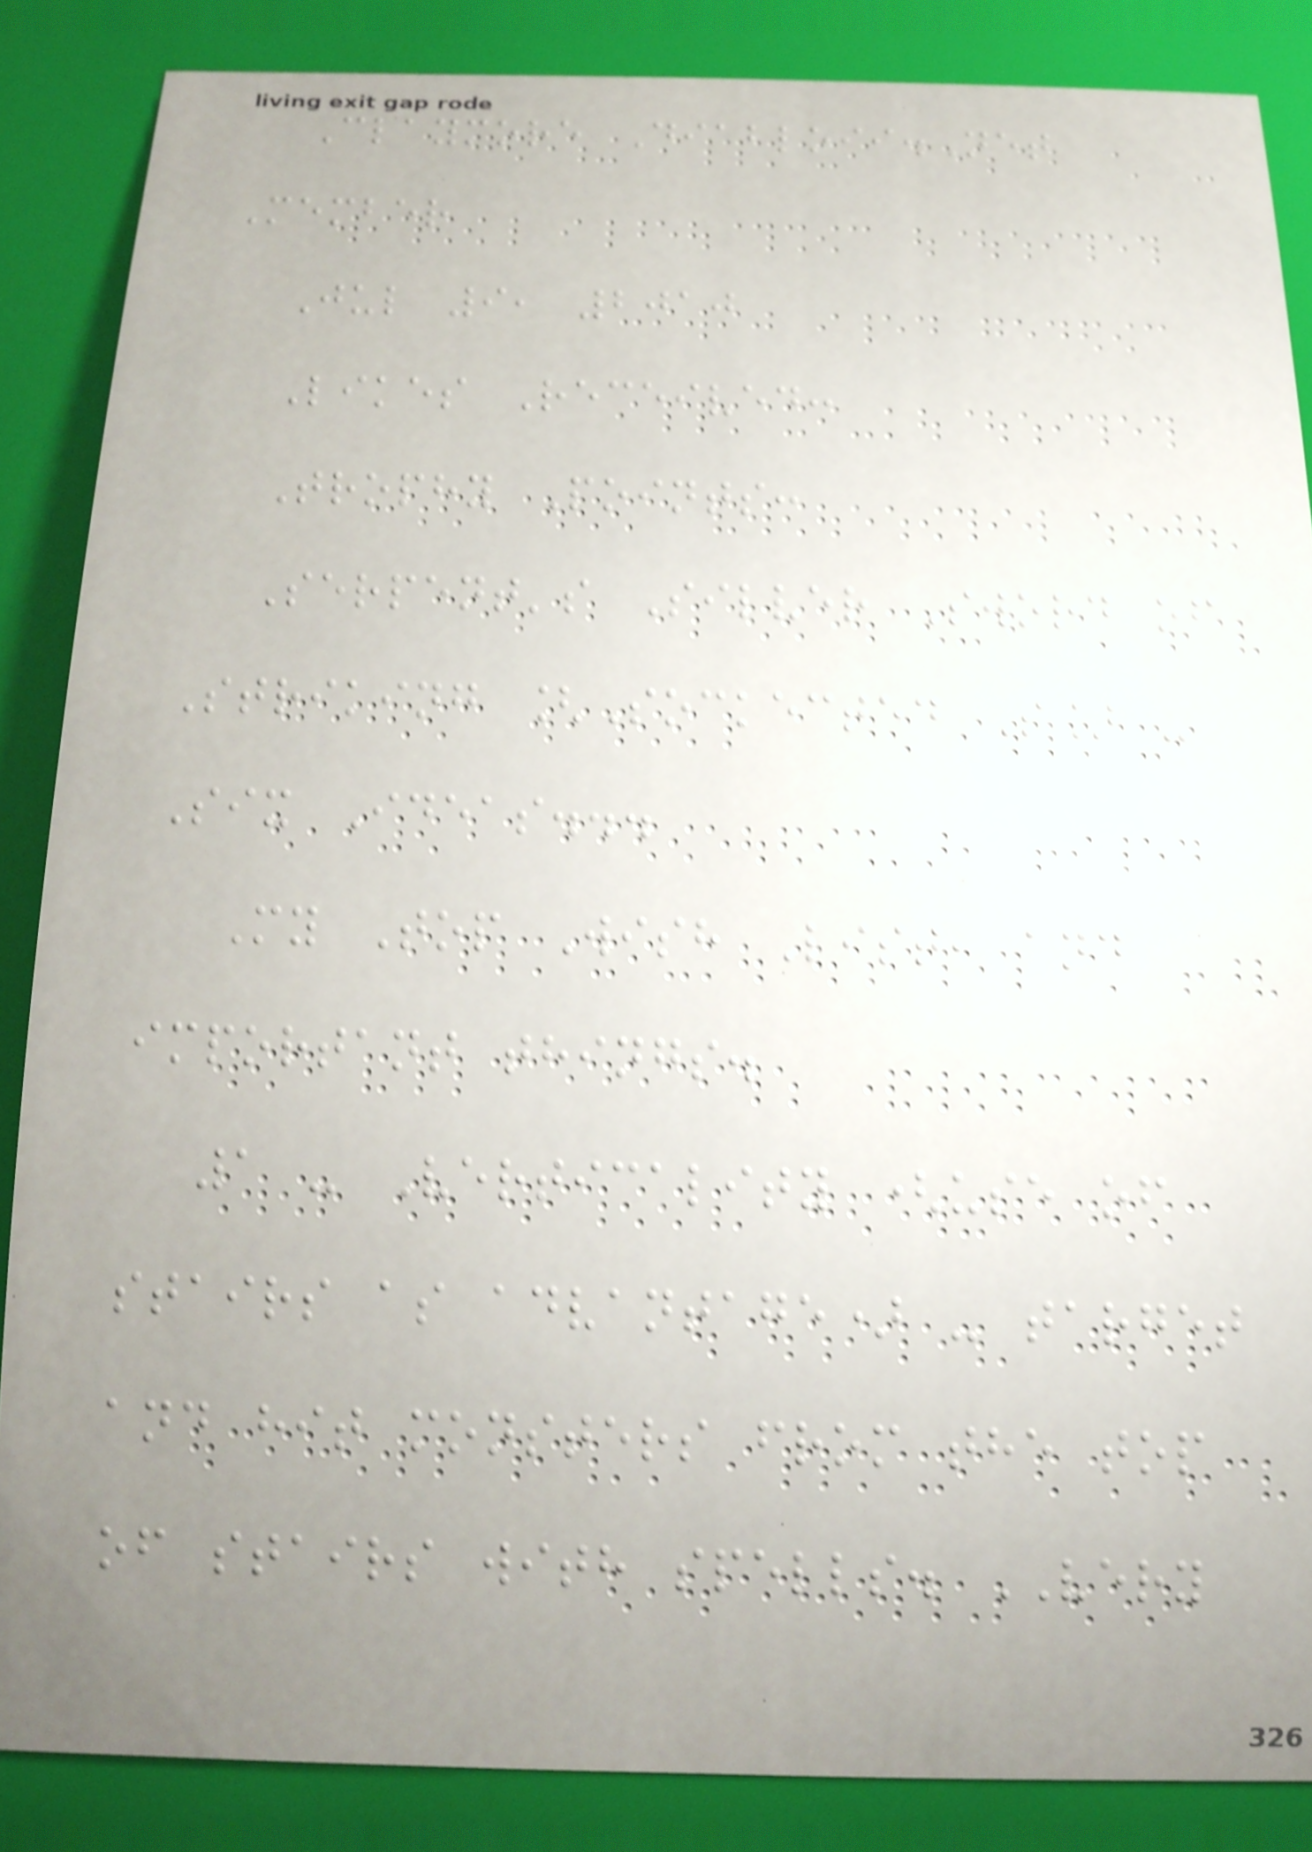Claymore Diabloii.Net
Member
Jul 9, 2010
Likes Received:
Trophy Points:
Serpent's Silver Sword of
Striking [Sockected S] -
Six Ideas...
My Top Wish List, and
important things.
1 - Verticality (use of
stairs as advantage) - target
and hit monsters from the top
of stairs with spells. VERY
